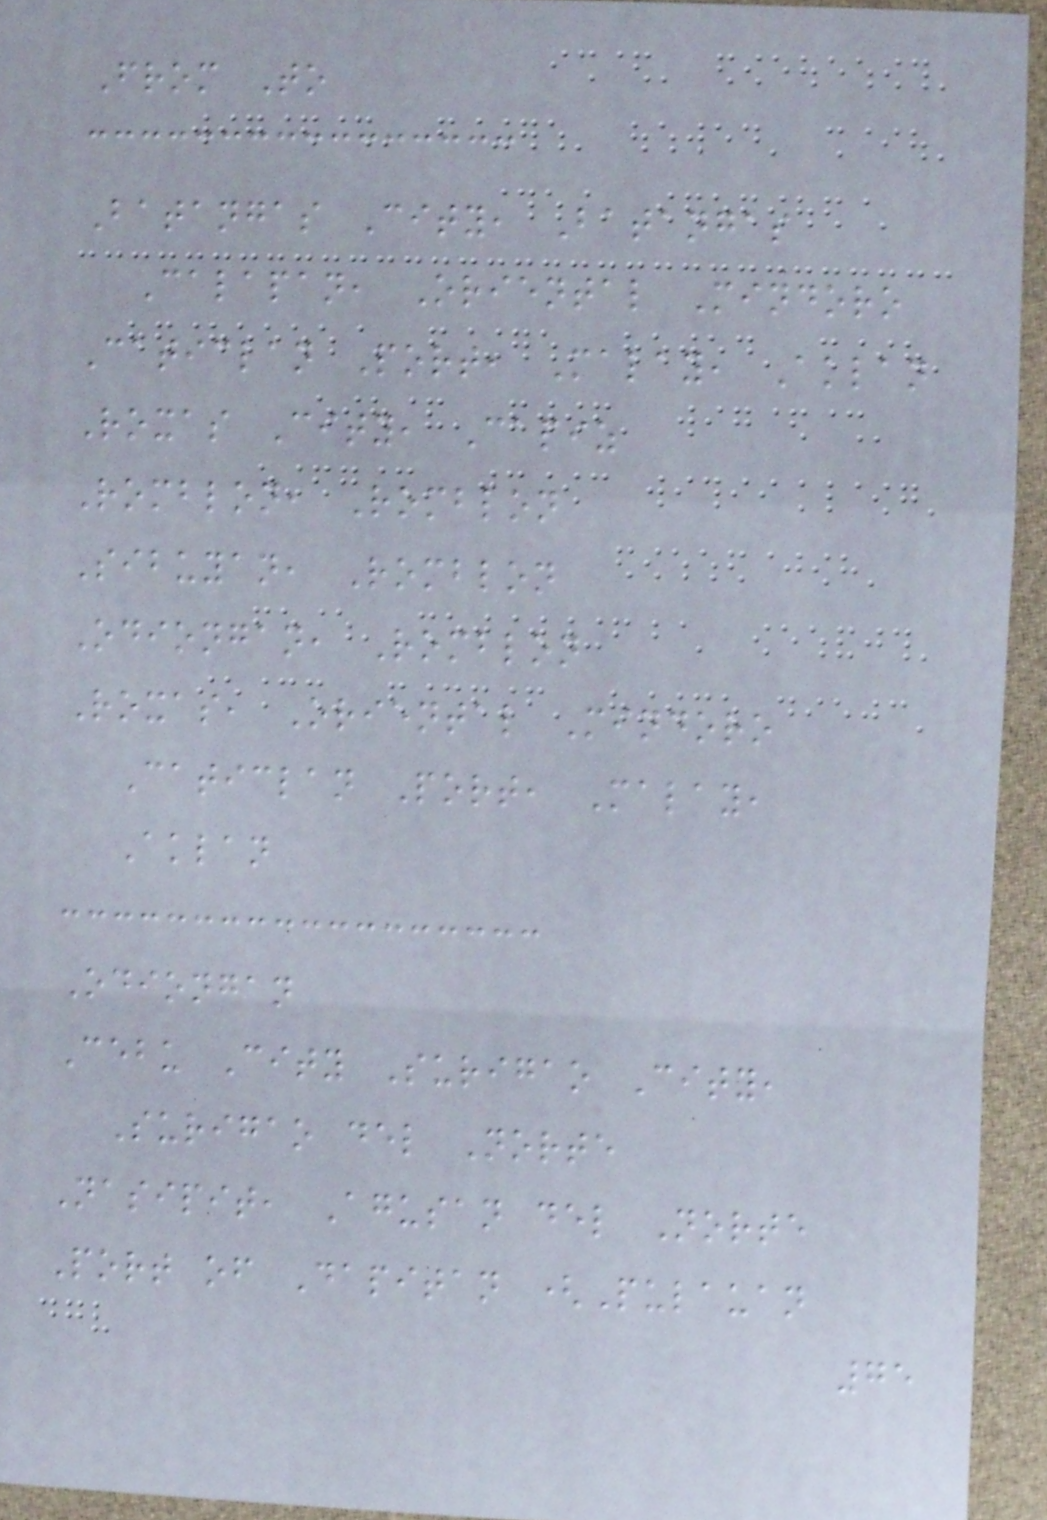From To
Batangas City, Batangas
Calapan, Oriental Mindoro
Caticlan Port, Malay, Aklan
Roxas City, Capiz
Romblon, Romblon
Sibuyan, Romblon
Odiongan, Romblon
Roxas, Oriental Mindoro
Caticlan Port, Malay,
Aklan
Odiongan
Cebu City Surigao City,
Surigao del Norte
Nasipit, Agusan del Norte
Port of Dapitan (Pulauan
75
